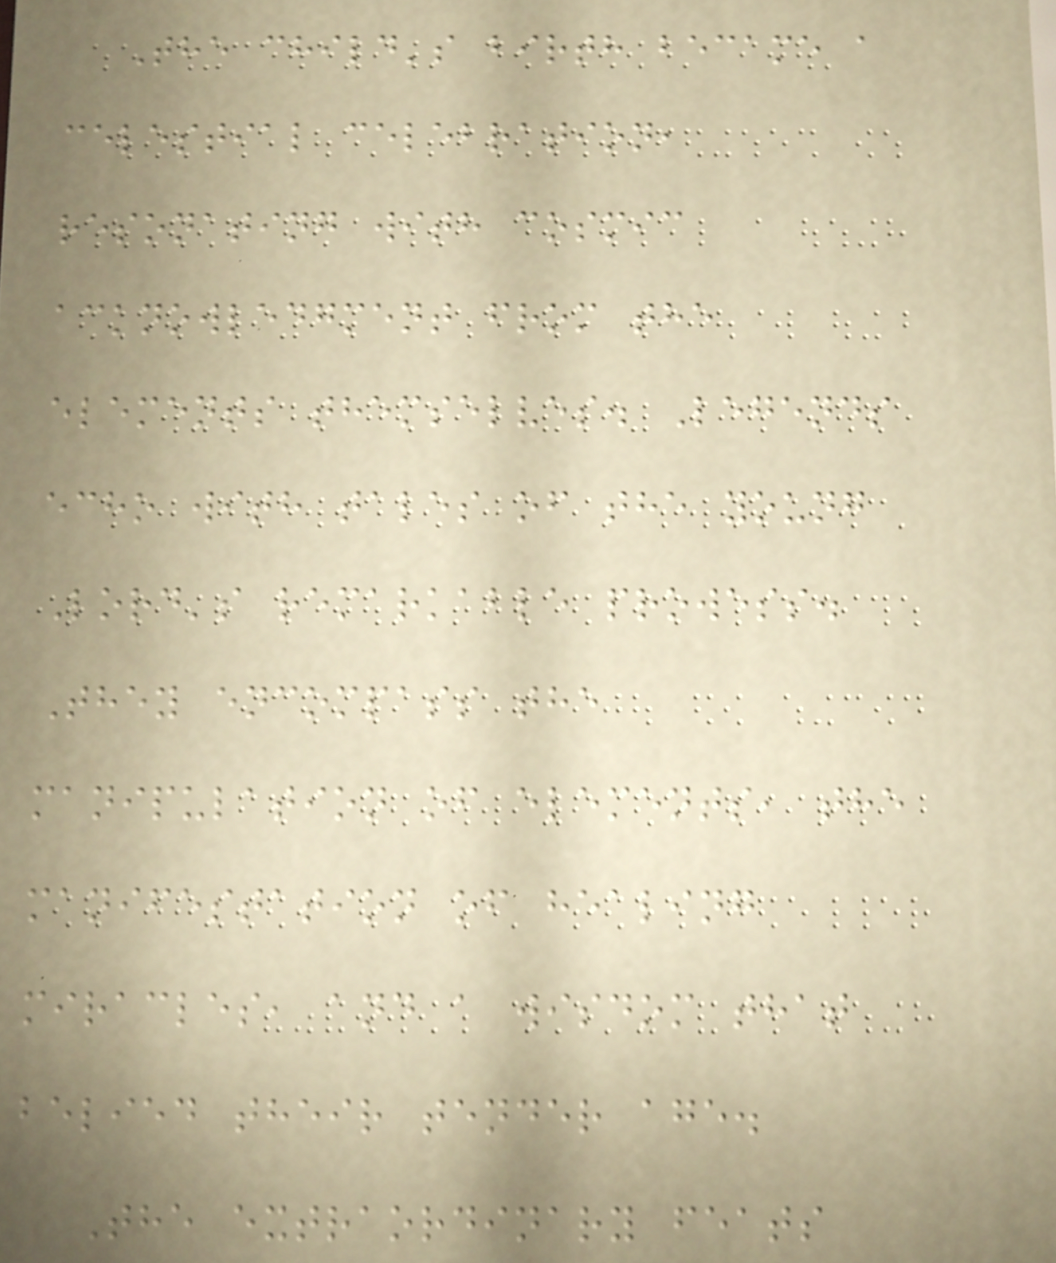The child's birth became a
celestial celebration,
resonating with cosmic
acknowledgment from the
elements themselves. Legends
echo with tales of the young
Lord's remarkable prowess.
They encompass the
manipulation of elements, the
manifestation of healing
miracles, and a wisdom that
belied their tender age.
The extraordinary feats
